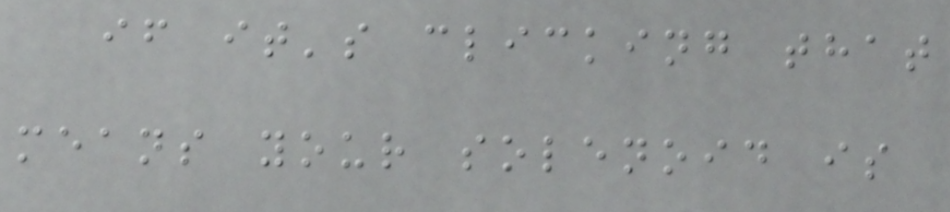if it's clicking that
means your solenoid is
